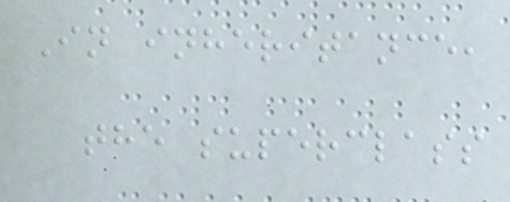In inheritance,
the superclass
